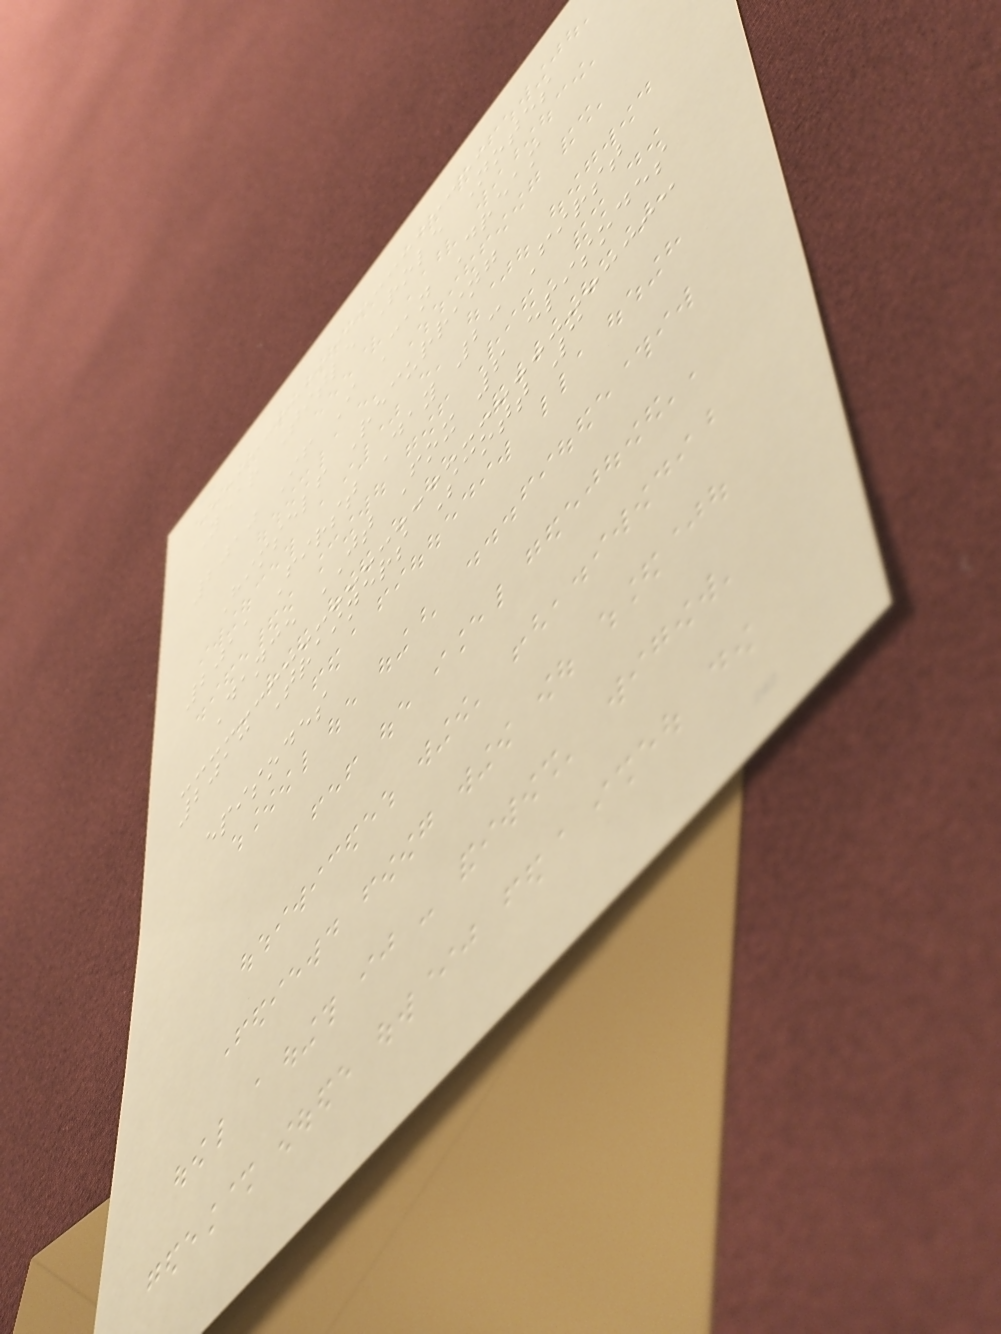Year Title Role Notes
2010 If I Can Dream
Himself Recurring
2011 First Day 2: First
Dance JT Fox 6 episodes
2013 Trainers Scott 3
episodes
